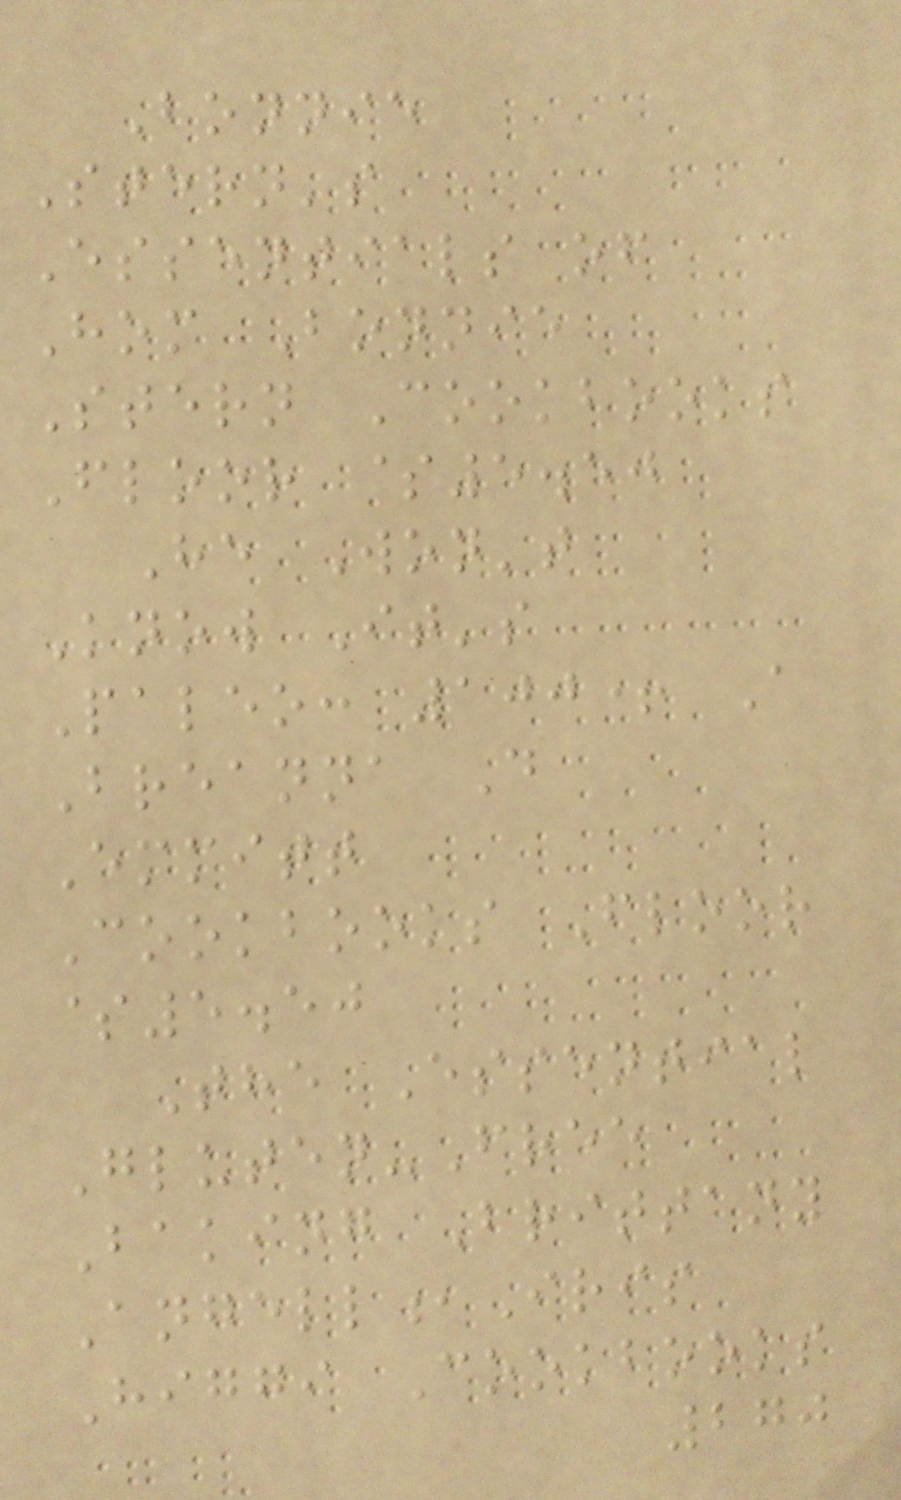Bonnie
Stern's
Essentials of
Hom Bonnie
Stern Cookbooks
Floor $5.50
He Won't
Know It's
Paleo: 100+ A
Breanna D
Emmitt
Cookbooks Floor
$5.50
The Essential
Gluten-Free
Baking Brittany
Angell,Iris
Higgi Cookbooks
270
